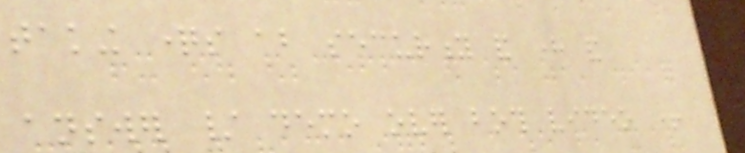taking questions about security and here and
answer / demo over both video +
